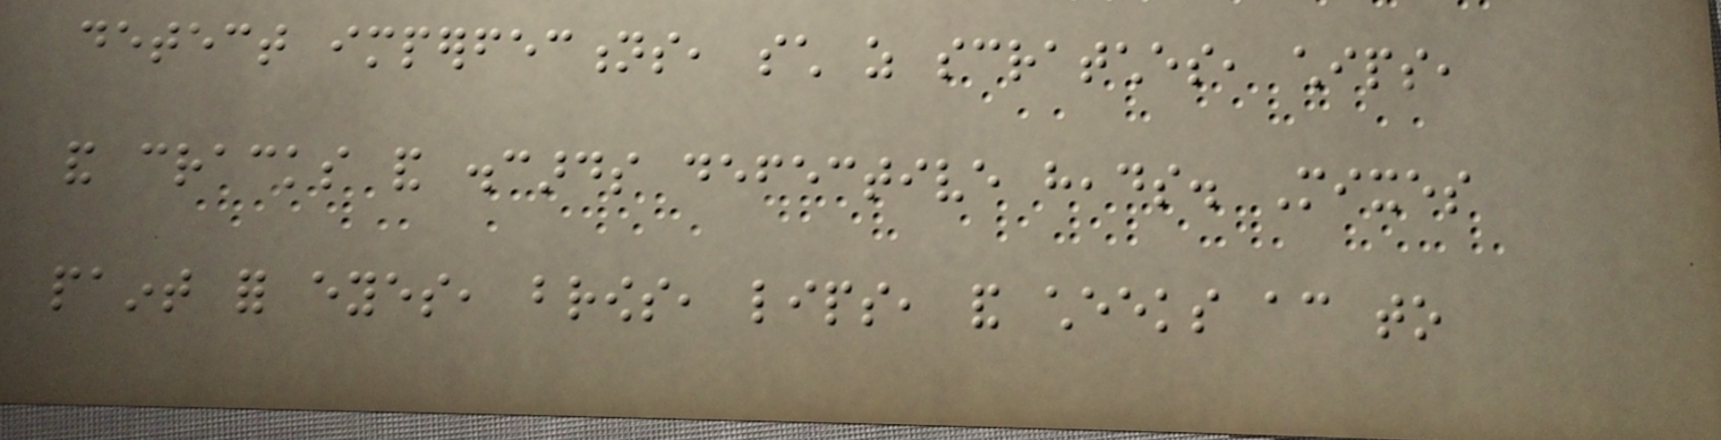detect imperfections, such as scratches, chips,
and cracks and discards defective heads. Mixes
paint for eyes, brows, lips, and cheeks according to
